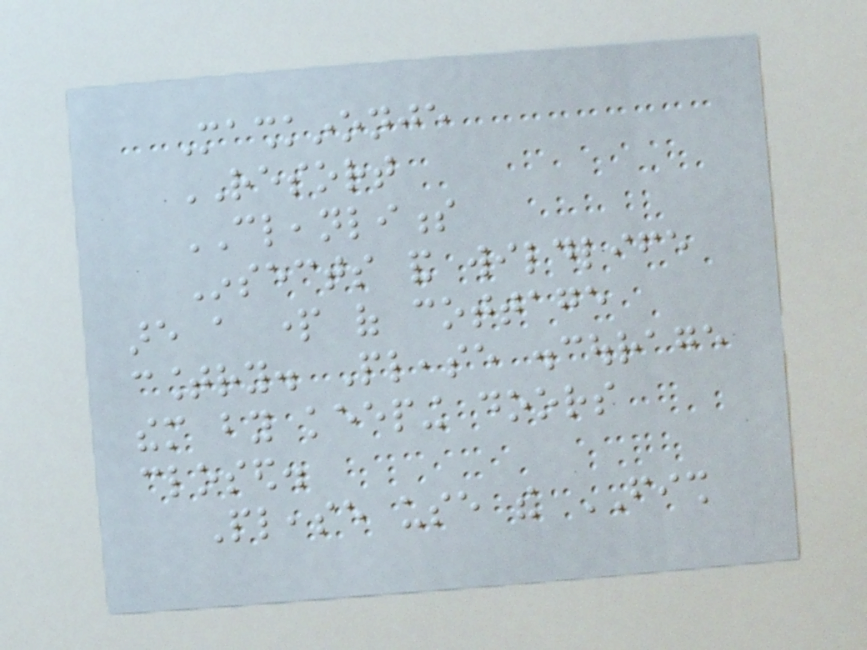Mashkinonje
RESORT
CLEANLINESS
Insects and wildlife
are a part of cottage
country. Please discourage
them by keeping doors
closed.
Please use the FISH
